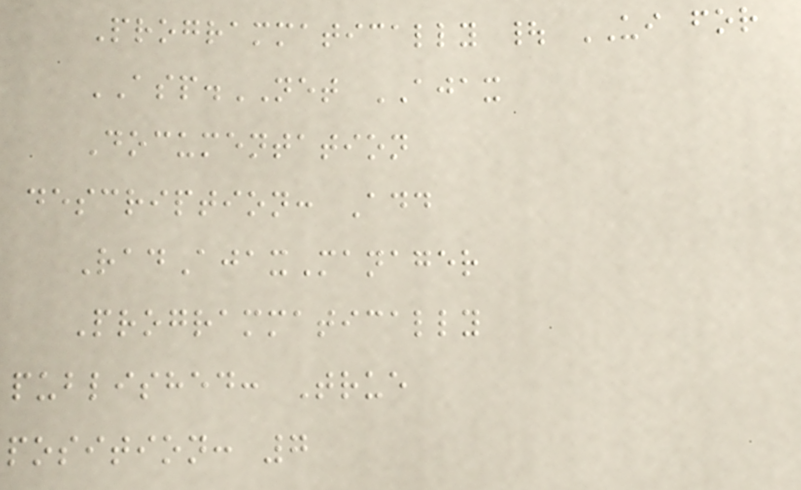Programmatically | UI for
ASP.NET AJAX
Documentation
description: Add
RadAjaxManager
Programmatically
published: True
position: 7
